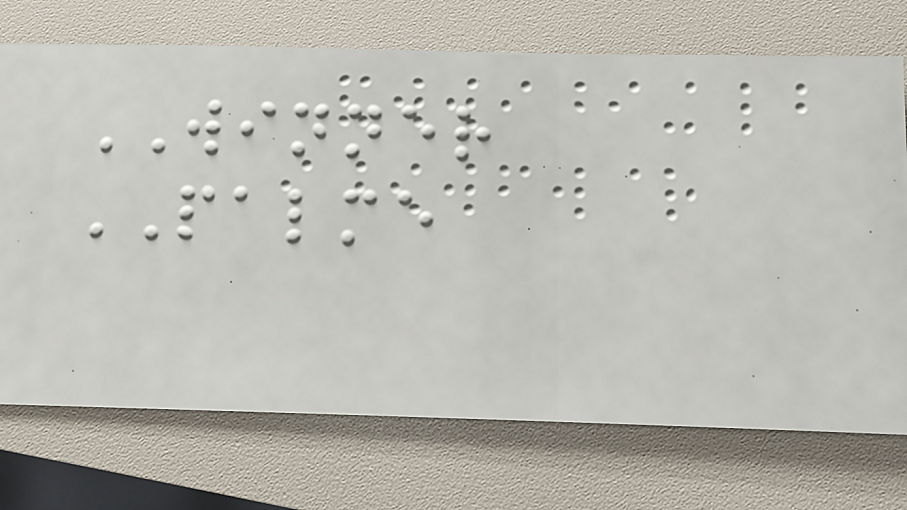WINNER
PALME
